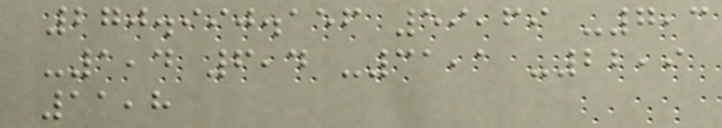270.990.156 59,69 -7,3
-1,4 6,4 -31,1 -22,9
11,8
